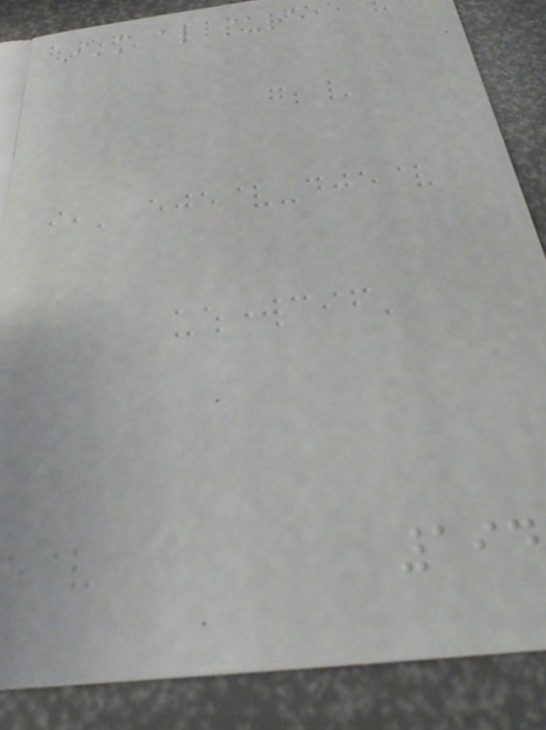I'm also sure
194
